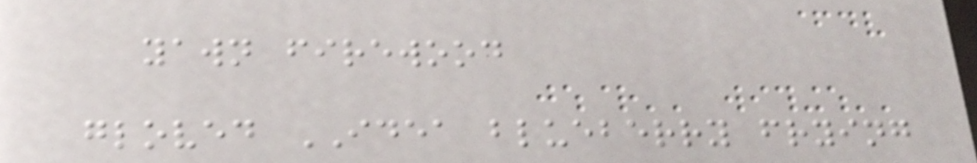yawn firewood
gloved IDEA blueberry frying
